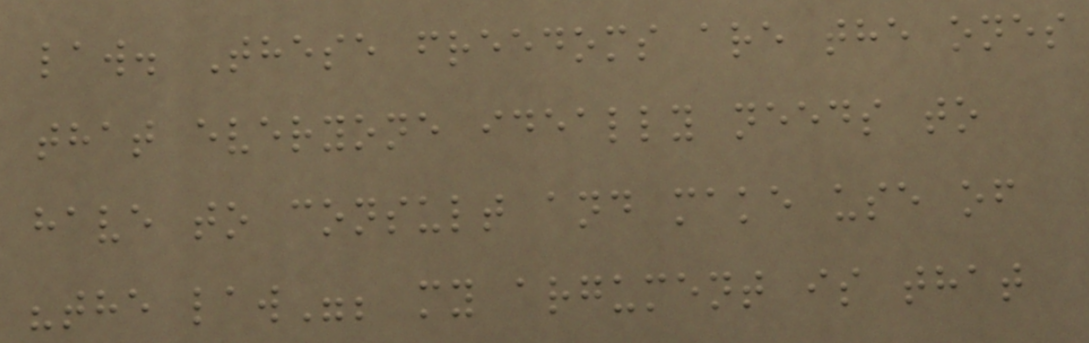law. These freedoms are the ones
that everyone ideally needs to
have to consult and make use of
"the law"; my argument is that
